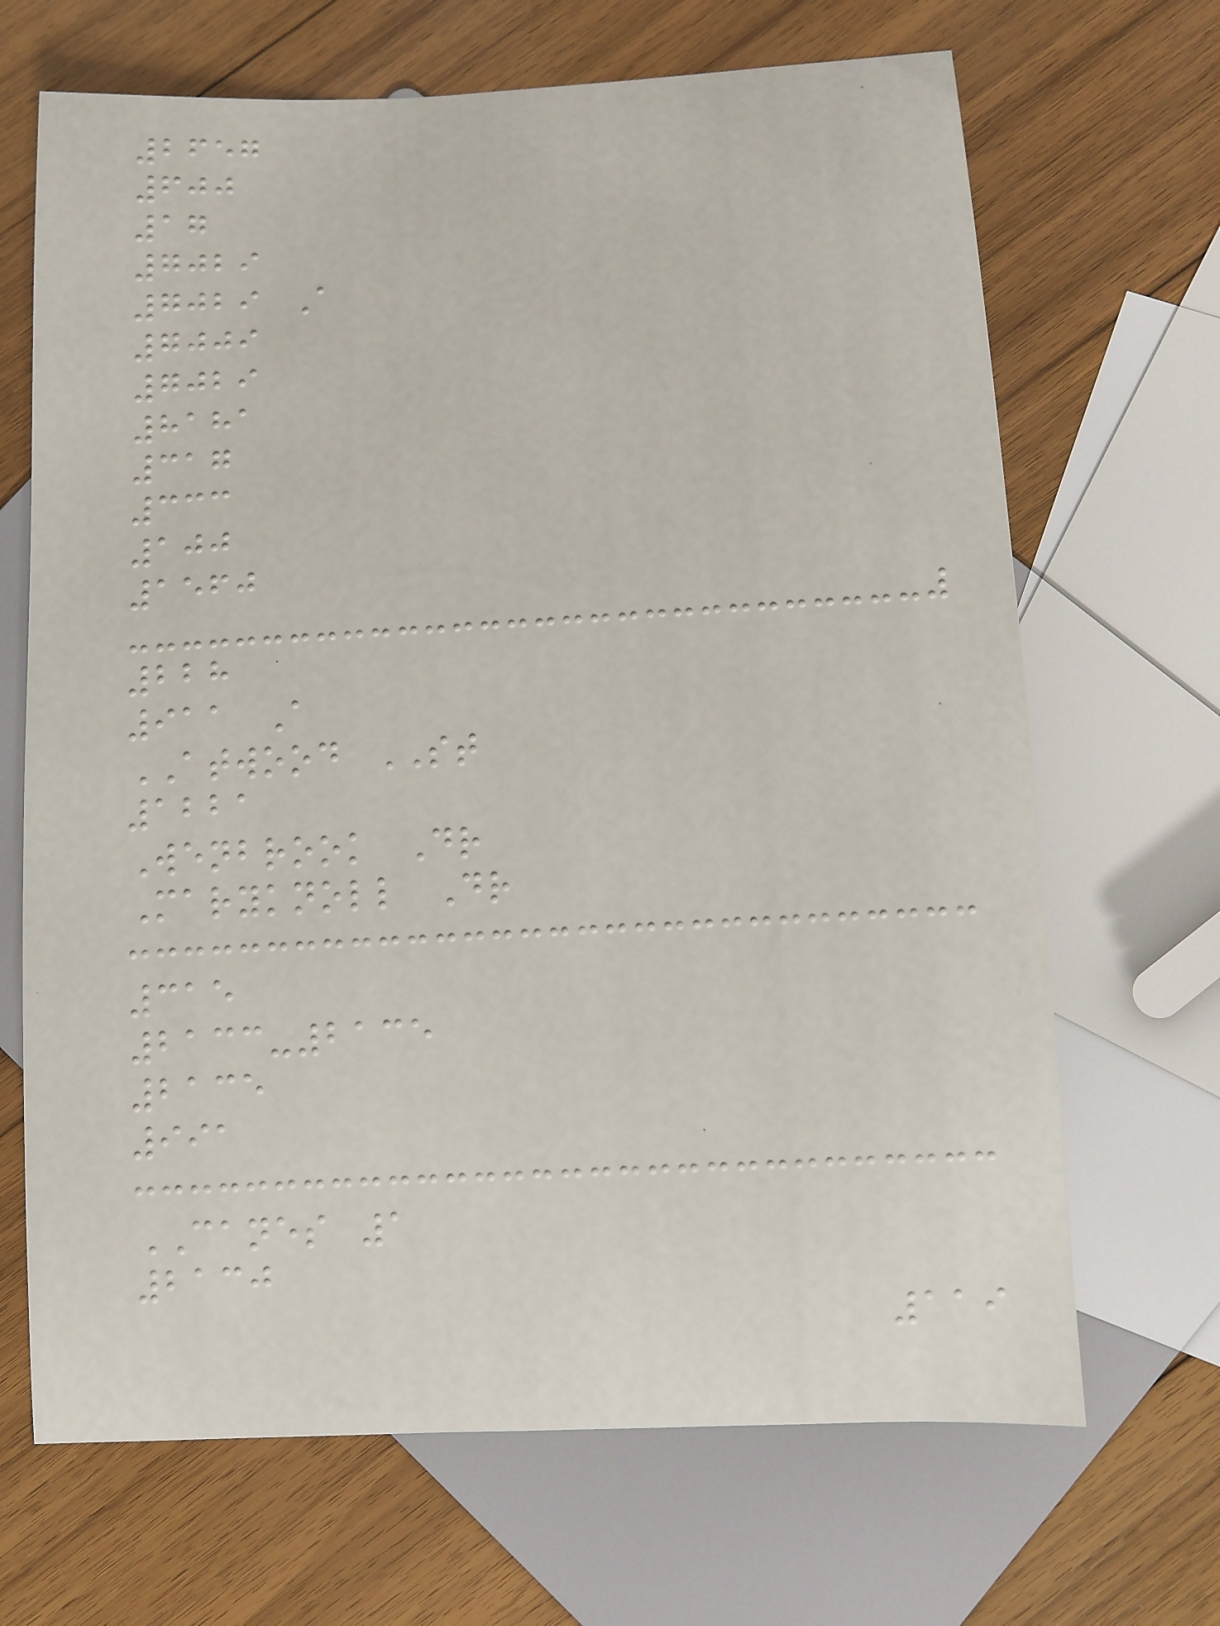2657
600
17
7029
7029 A
7009
7029
8181
317
333
100
1560
228
911 A
ATWOOD ST
1221
Wenbrook Dr
Maryknoll Dr
315
2133-2135
2135
991
CANES 1
2130
119
